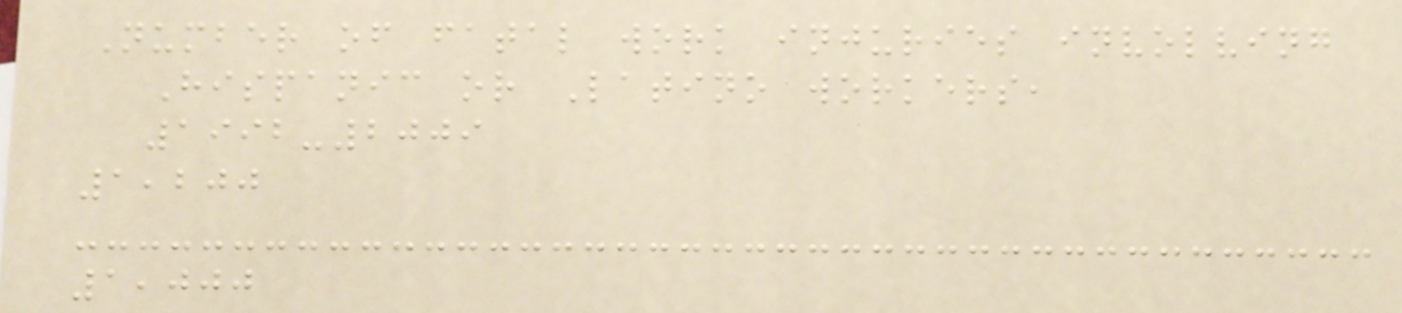Number of fatal work injuries involving
Hispanic or Latino workers,
1992-2009
1,200
1,000
